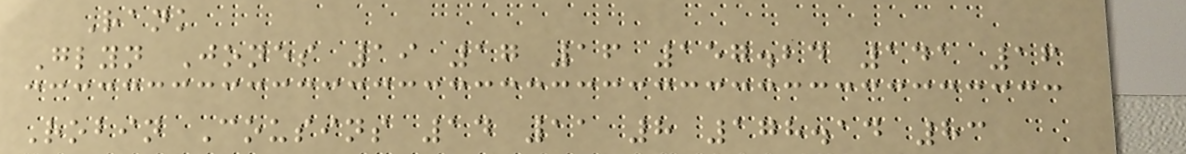Rank
Glyn Jones 19 17 16 157.24 141 16
Robin Cousins 14 11 8 178.14 83
